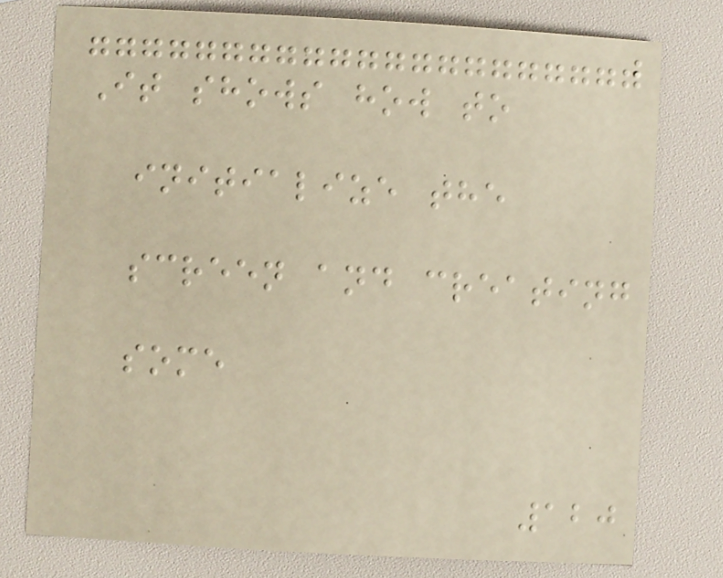It shows how to
initialize the
screen and creating
some
120
